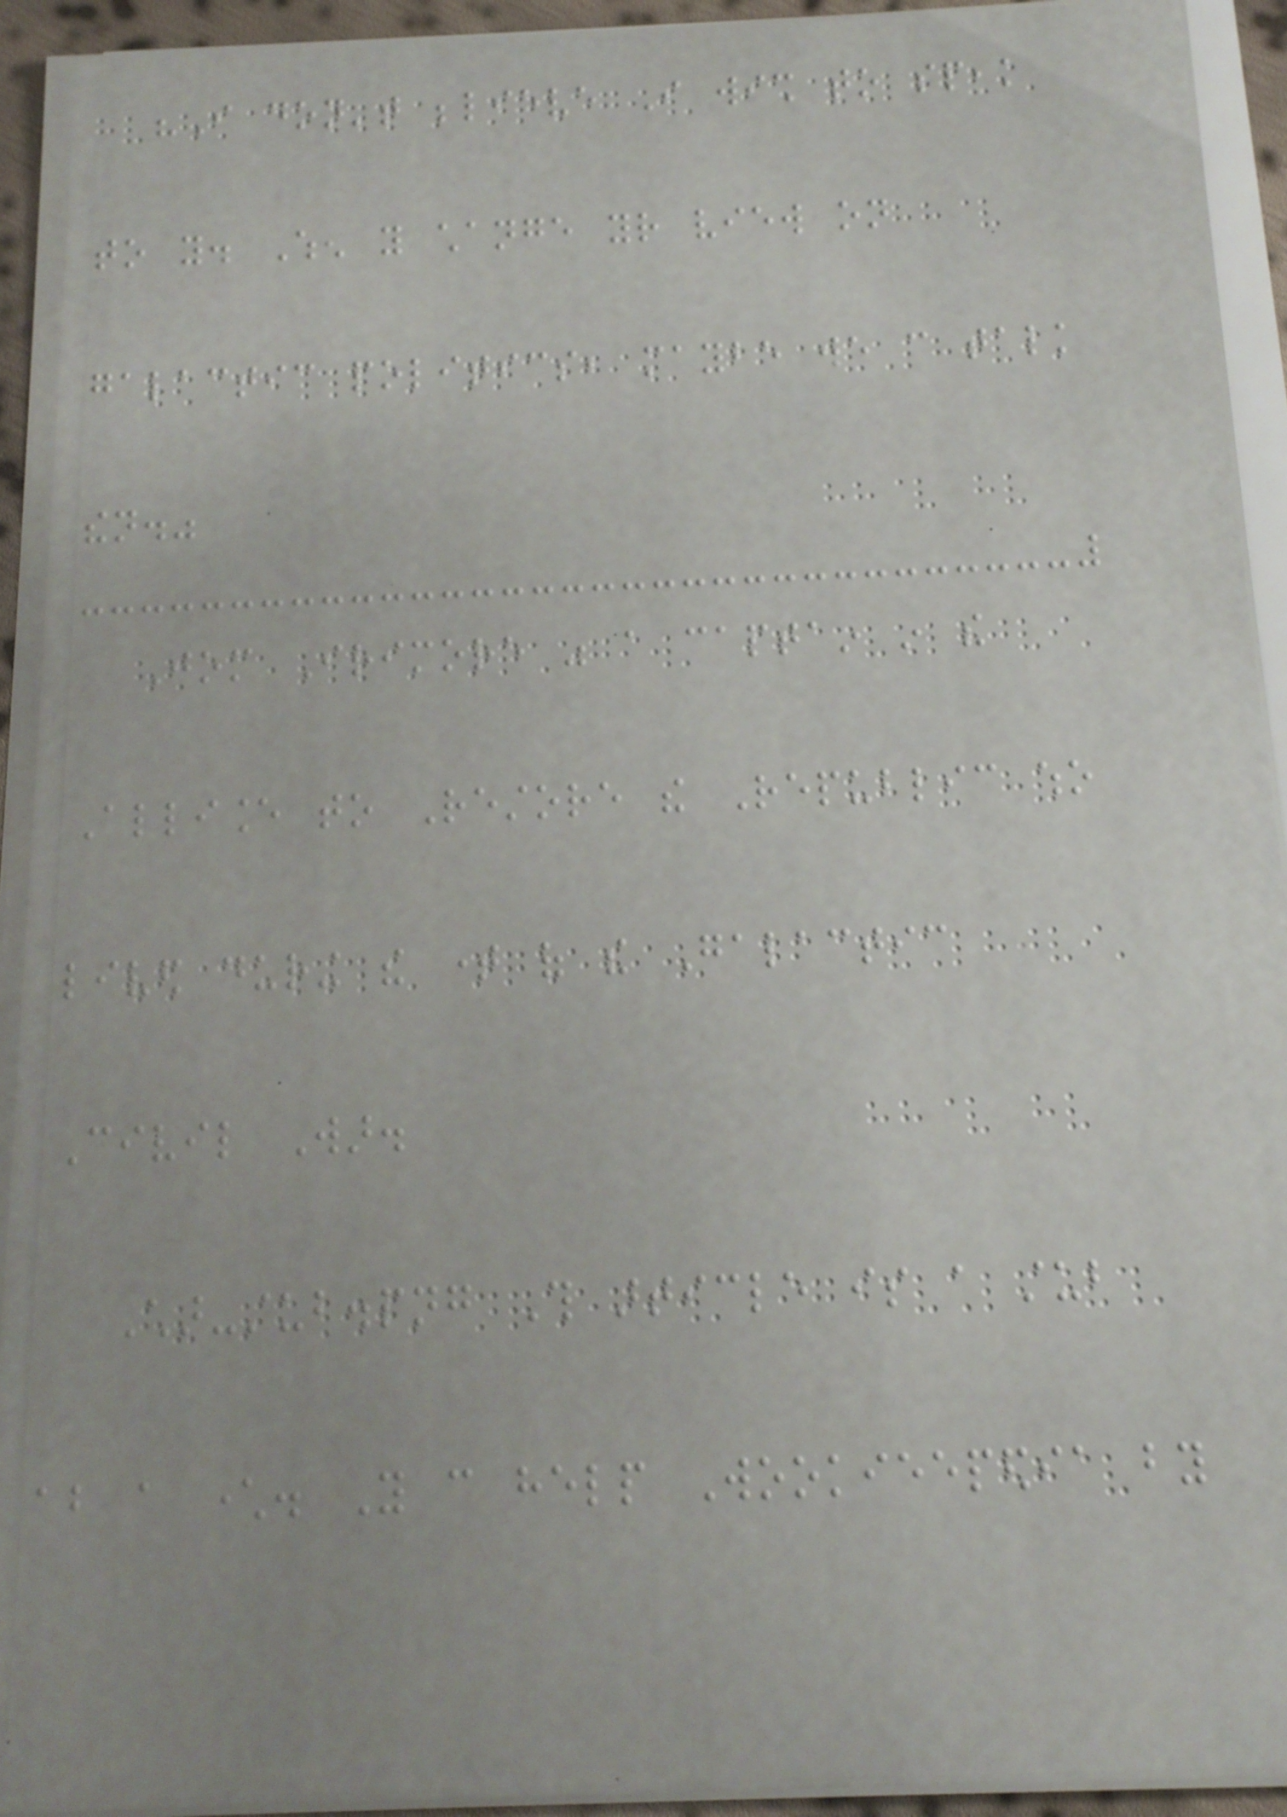"I don't believe I wish to speak
to you. When you change your view on
galactic politics, maybe we can talk
then."
Jom Irimore was a captain in the
Alliance to Restore the Republic who
lived during the time of the Galactic
Civil War.
Char-stub.png This article is a stub
about a character. You can help Wookieepedia by
